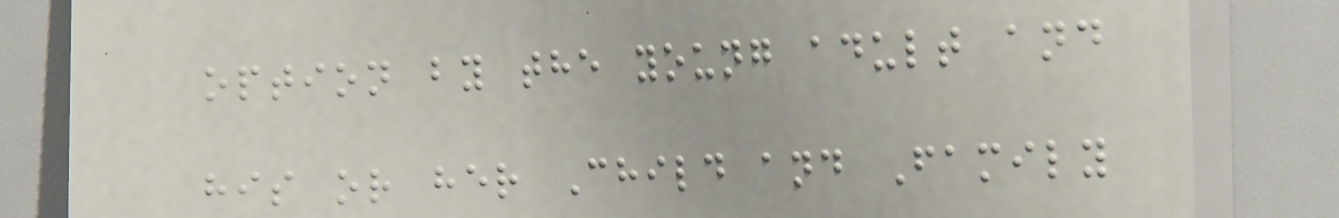option by the young adult and
his or her Child and Family
